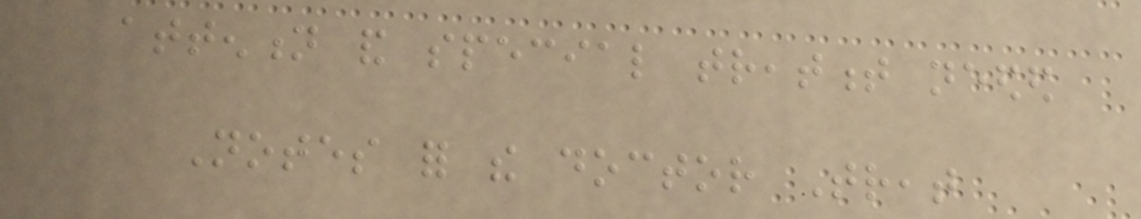attention and special treatment needed
Notes for the doctor Treat
